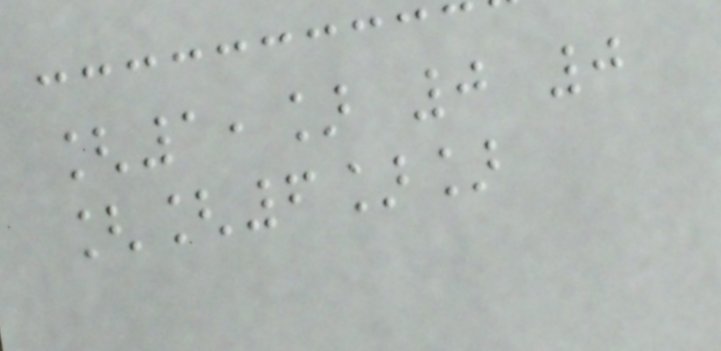[1,] 0 0
[[6]]
